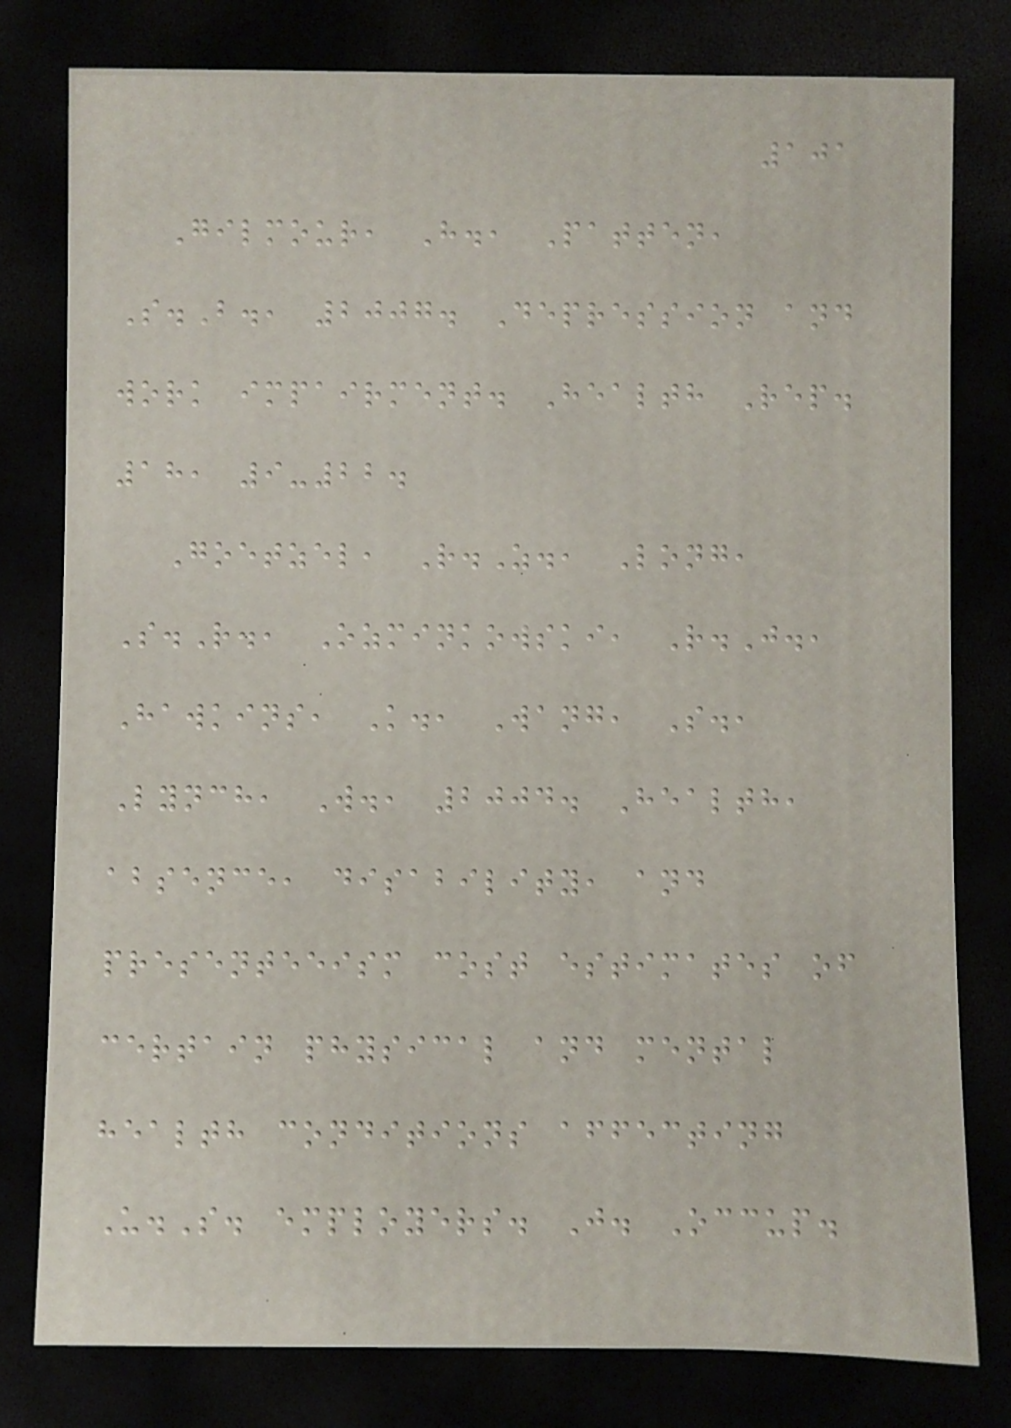101
Gilmour, H., Patten,
S.B., 2007. Depression and
work impairment. Health Rep.
18, 9-22.
Goetzel, R.Z., Long,
S.R., Ozminkowski, R.J.,
Hawkins, K., Wang, S.,
Lynch, W., 2004. Health,
absence, disability, and
presenteeism cost estimates of
certain physical and mental
health conditions affecting
U.S. employers. J. Occup.
